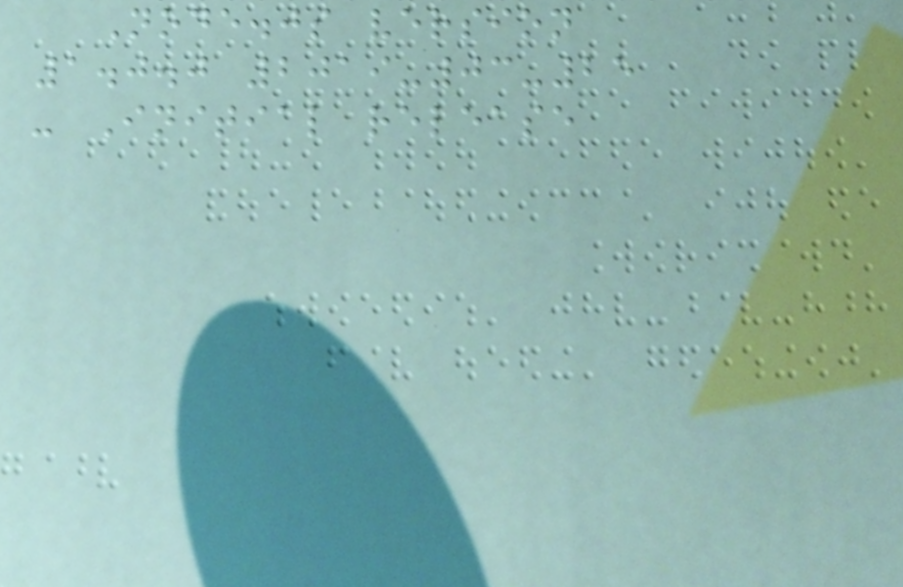Node.js version
1.0.0 2019-03-25
- Initial release
